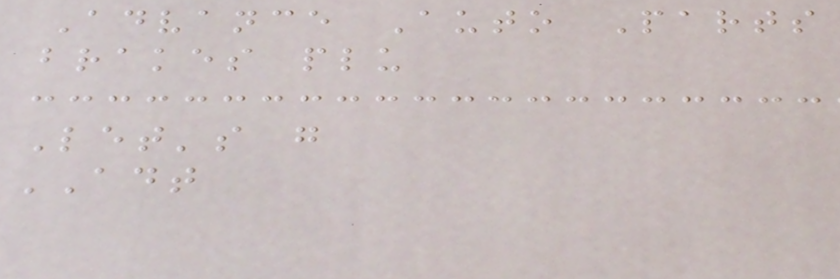Advance Auto Parts
brakes plu
Let's g
ADT
